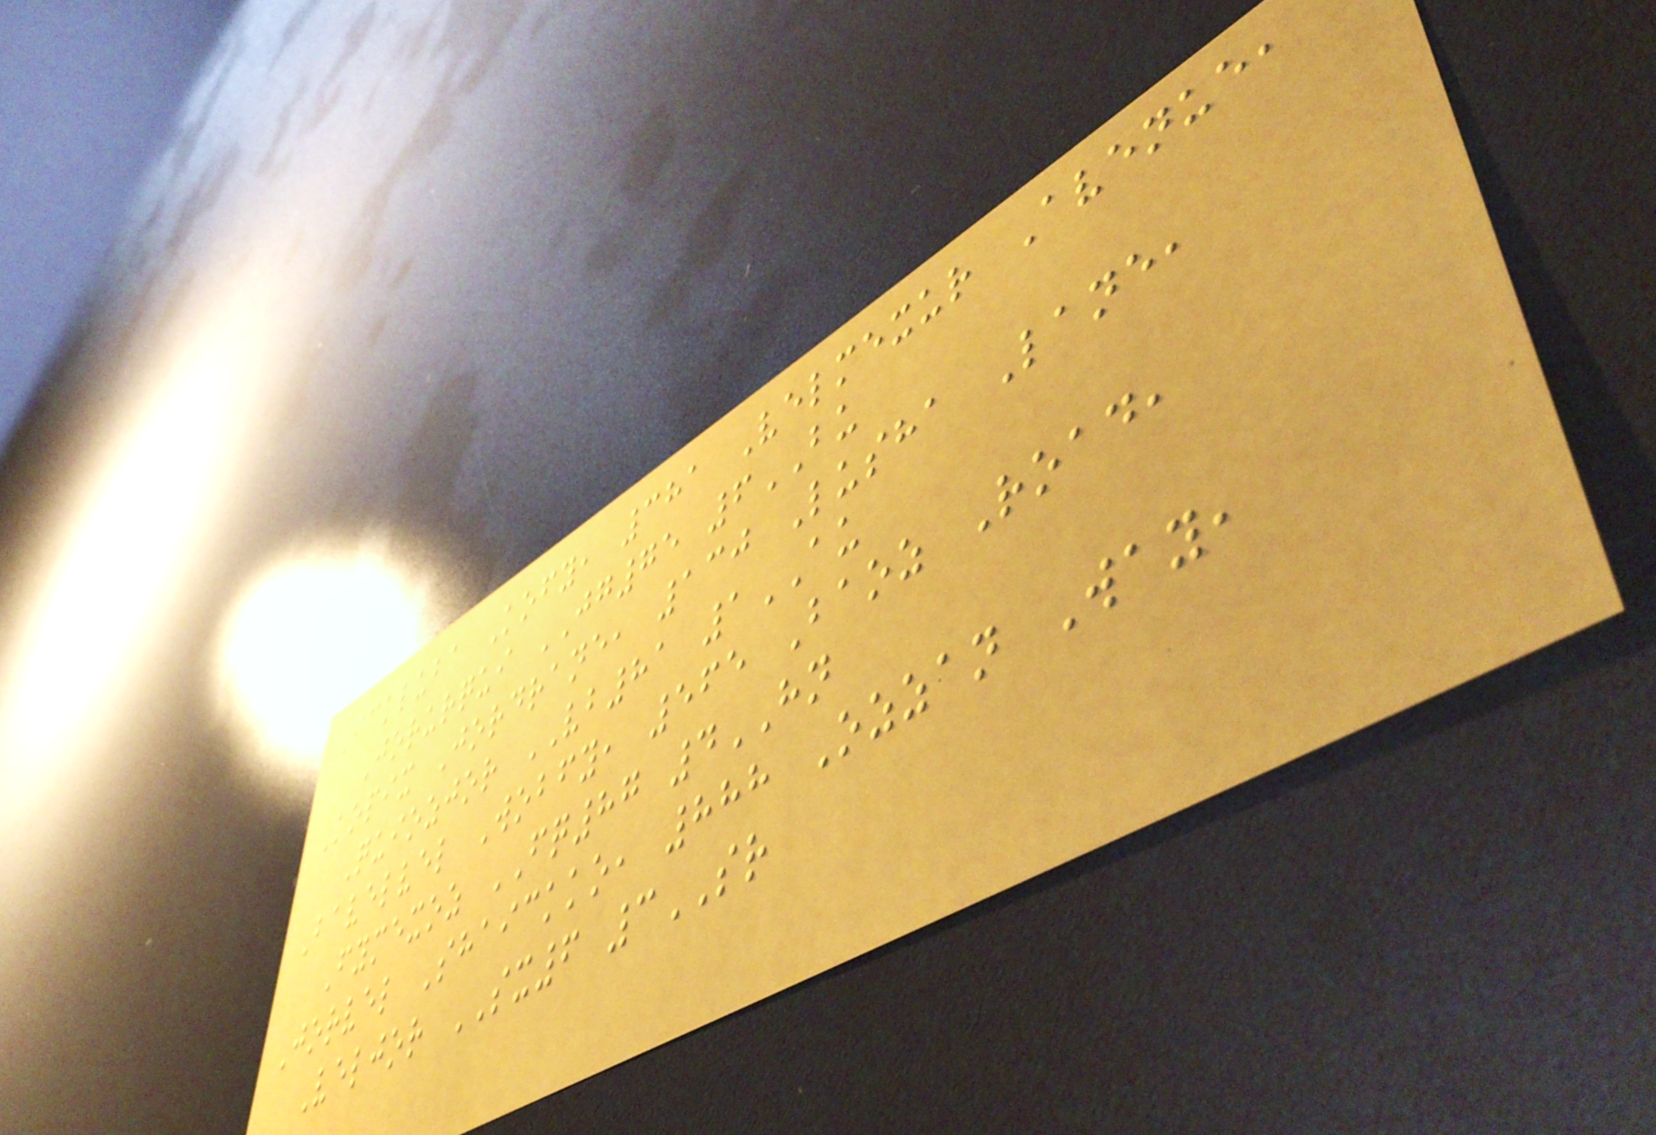Ickluba Kofy, 381 Velmexur Avenue,
Jorurqui JG75 6BU
Kopix Jordrane, 130 Lusha Lane,
Quiozjor VB81 1AU
Bavelvel Wobfy, 565 Baoz Road,
Fymexoz FQ87 4HN
Jorvel Shaickko, 888 Ozzan Way,
Veljor SX6 3SR
